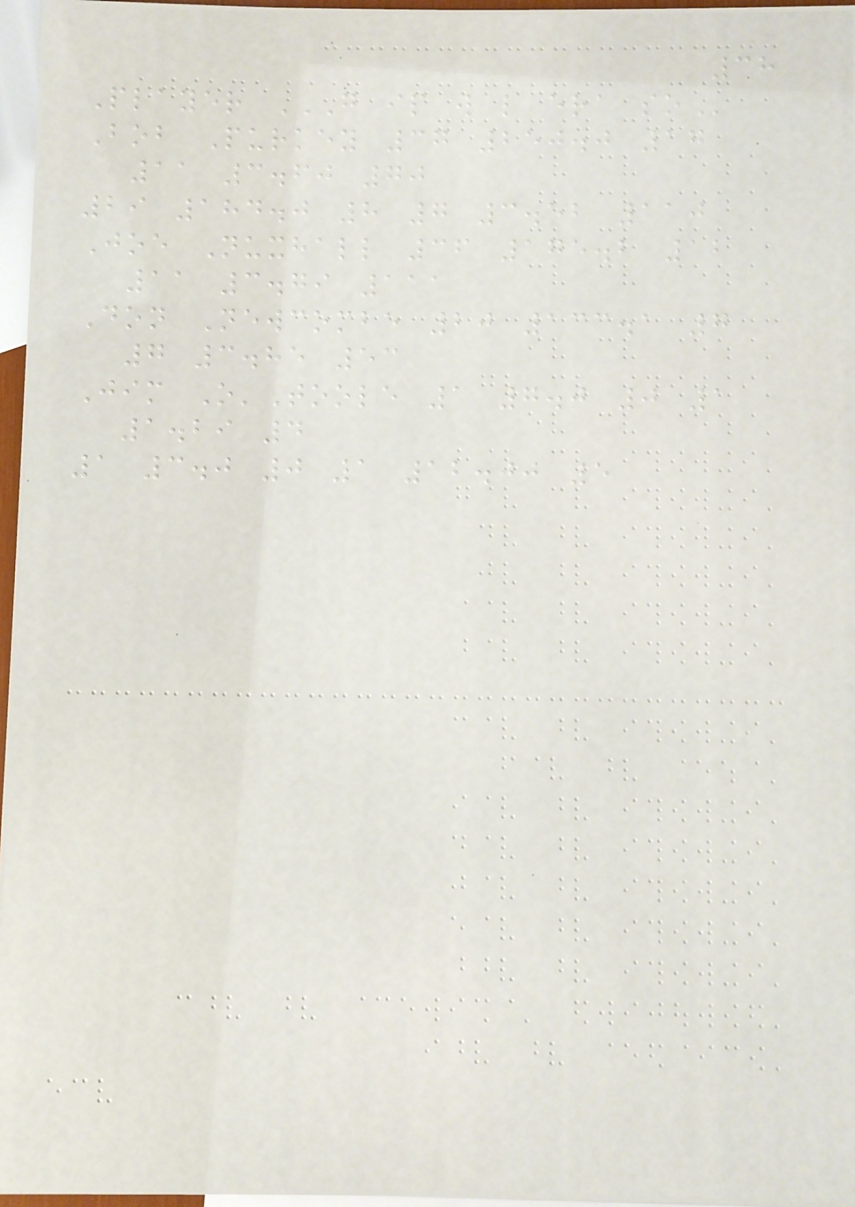38
Player G IP W L ERA SO
Bob Purkey 37 250.0 17
11 3.60 70
29 184.0 8 7 3.52 110
Joe Nuxhall 36 175.2 12
11 3.79 111
Don Newcombe 20 133.1 7
7 3.85 53
Jim O'Toole 1 7.0 0 1
1.29 4
1 3.0 0 1 12.00 5
